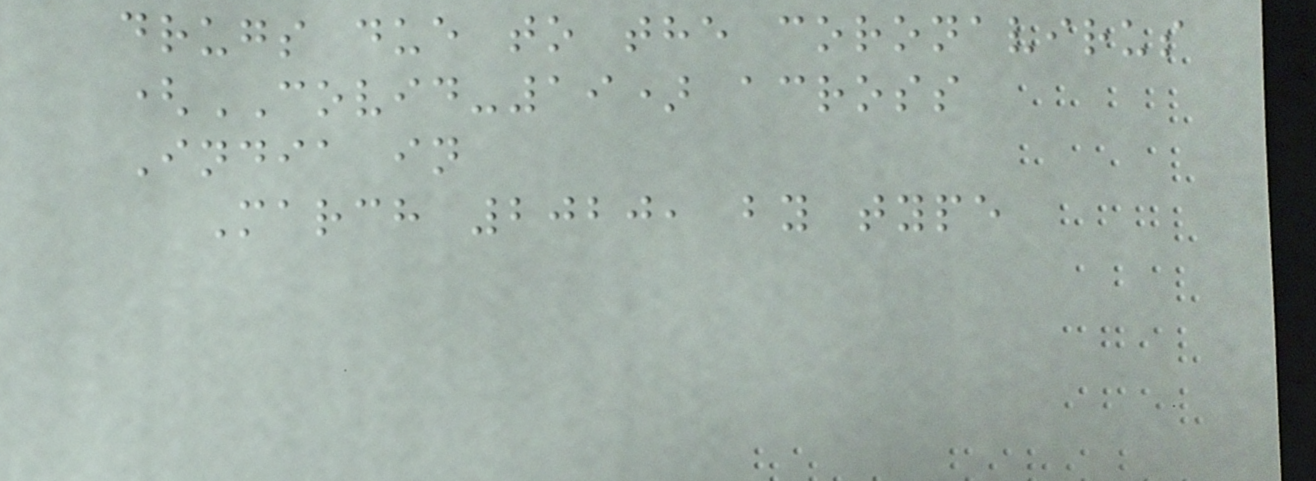drugs due to the coronavirus
(COVID-19) across
India in
March 2020, by type
